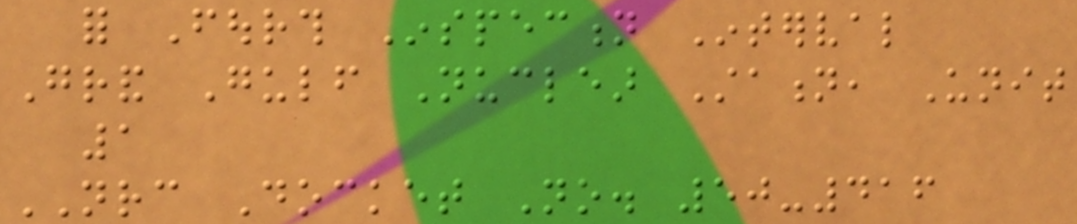for Fourth Inspection Interval
Grand Gulf Nuclear Station, Unit
1
NRC Docket No. 50-416
